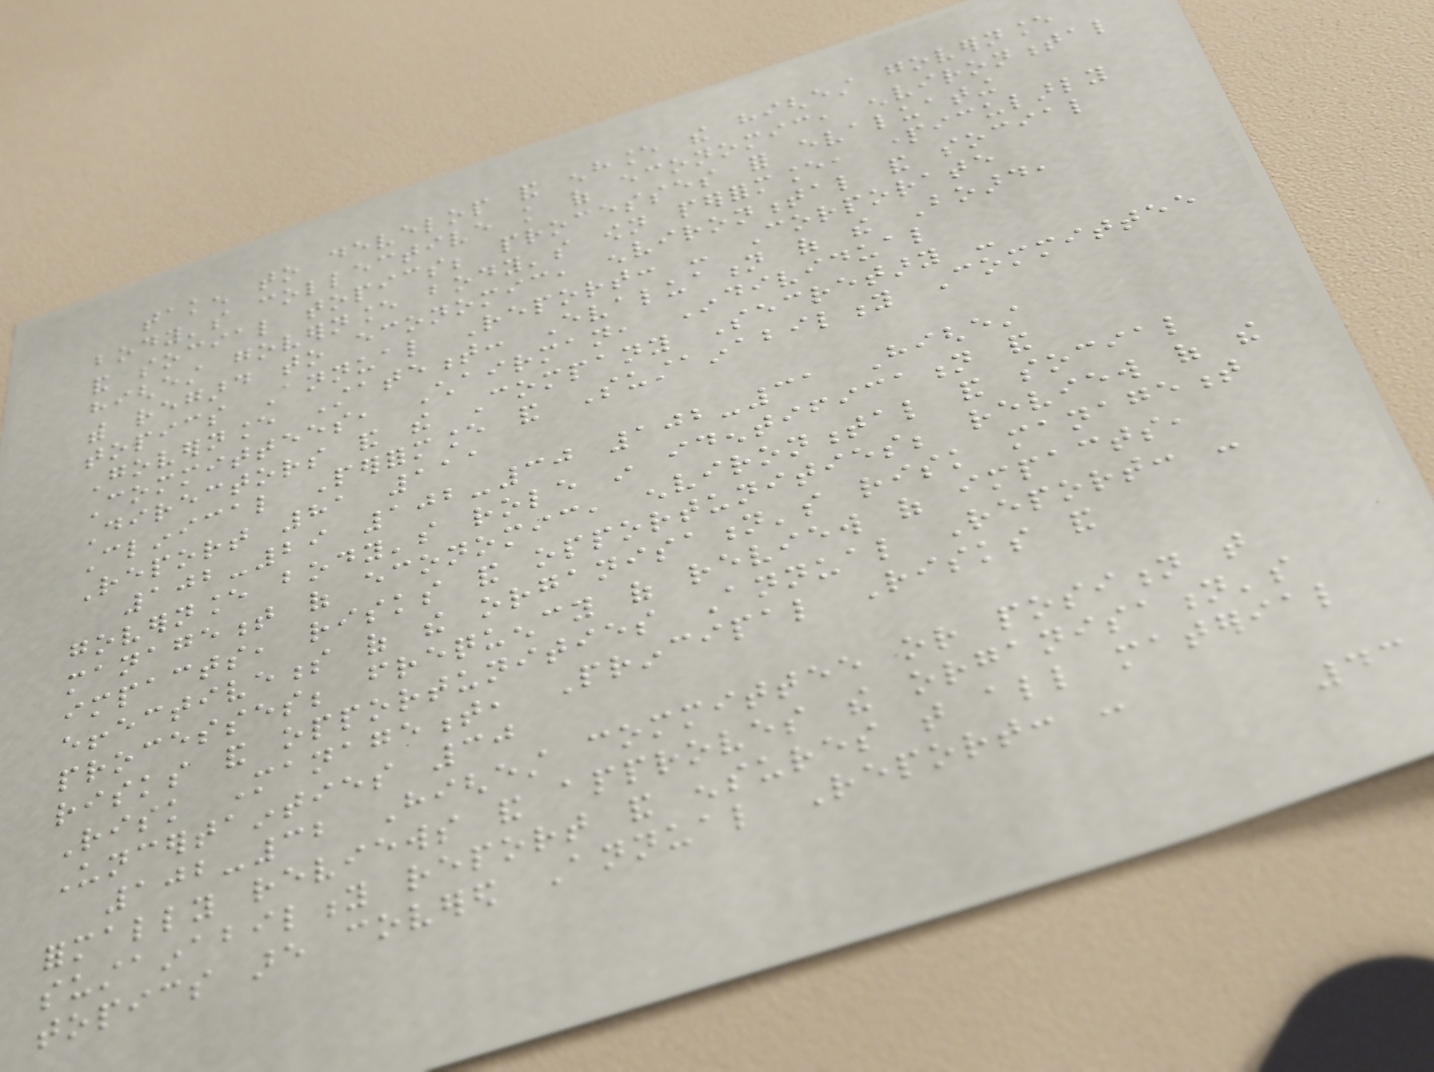taken to develop and enhance the highest governance
body's collective knowledge of economic, environmental
and social topics; processes for evaluating
highest governance body's own performance, particularly
with regard to economic, environmental and social
topics Annual Report: - Corporate
Governance Statement: Evaluation of the Board,
Committees, Chairman, Individual
Directors and the Company Secretary -
Clinical Performance and Sustainability Committee
Report 81 111
102-29 102-30 102-31 Highest
governance body's role in identification and
management of economic, environmental and social
impacts, risks and opportunities; review of the
effectiveness of the organisation's risk management
processes; frequency of review of impacts,
risks and opportunities Annual Report: -
Risk Management, Principal Risks and
Uncertainties 30
102-32 Highest committee or position that
formally reviews and approves the organisation's
sustainability report and ensures that all material
topics are covered Annual Report: -
43
